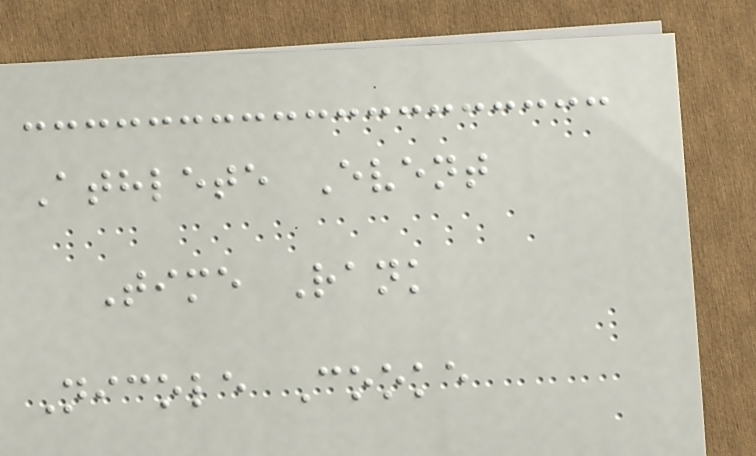Athlete Event
Time Rank
Nicole Cooke
